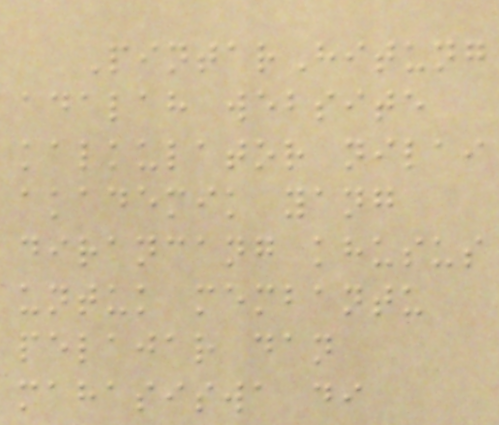PintarHitung
adalah website
kalkulator nilai
akademik yang
dirancang khusus
untuk membantu
pelajar dan
mahasiswa di
